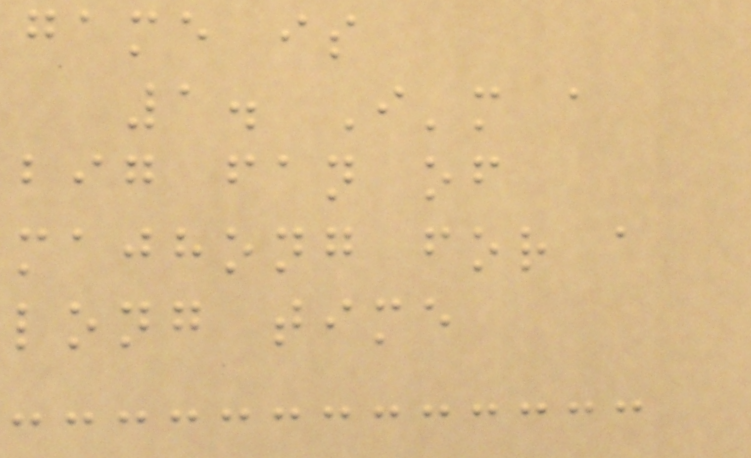game is
1. I'm a
big fan of
majhong for a
long time
